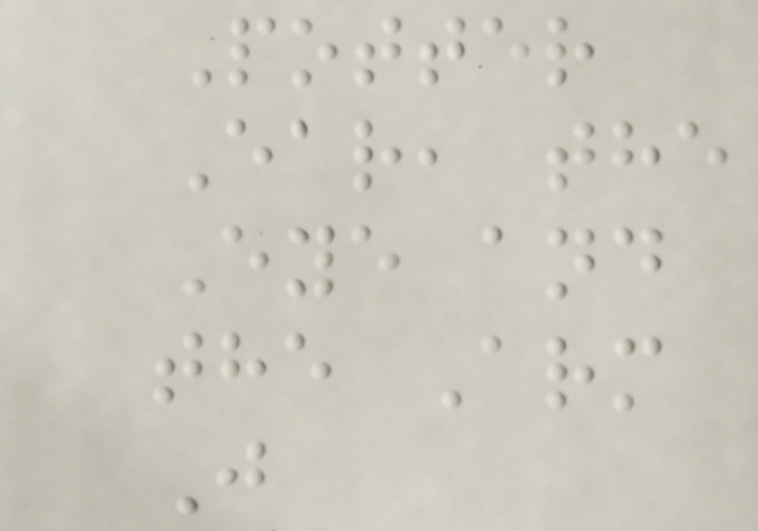Potter
Ear, the
Eye and
the Arm
J
